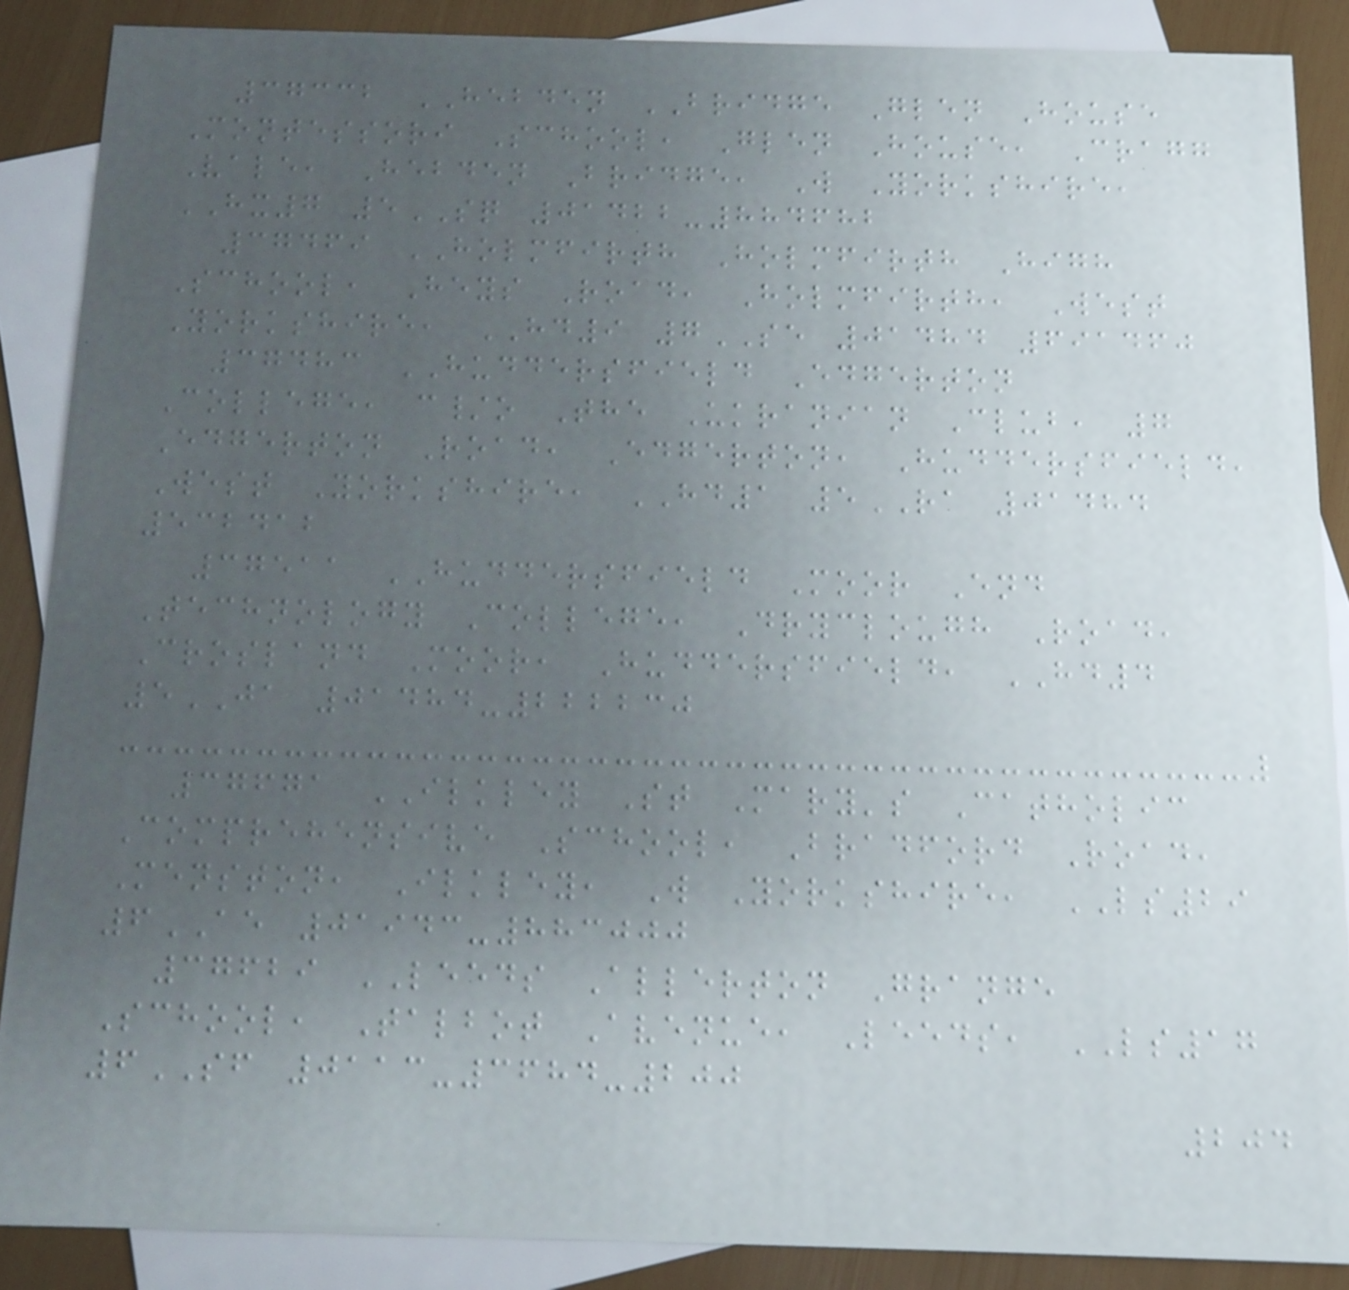37332 HEBDEN BRIDGE Glen House
Montessori School, Glen House, Cragg
Vale, Hebden Bridge, W Yorkshire,
HX7 5SQ 01422-884682
37469 HOLMFIRTH Holmfirth High
School, Heys Road, Holmfirth, West
Yorkshire, HD9 7SE 01484 691460
37483 HUDDERSFIELD Edgerton
College, c/o The Ukranian Club, 7
Edgerton Road, Edgerton, Huddersfield,
West Yorkshire, HD1 5RA 01484
532412
37511 HUDDERSFIELD Moor End
Technology College, Dryclough Road,
Crosland Moor, Huddersfield, HD4
5JA 01484-222230
37671 ILKLEY St Mary's Catholic
Comprehensive School, Bradford Road,
Menston, Ilkley, W Yorkshire, LS29
6AE 01943-883000
37629 LEEDS Allerton Grange
School, Talbot Avenue, Leeds, LS17
6SF 0113-3684-200
204
